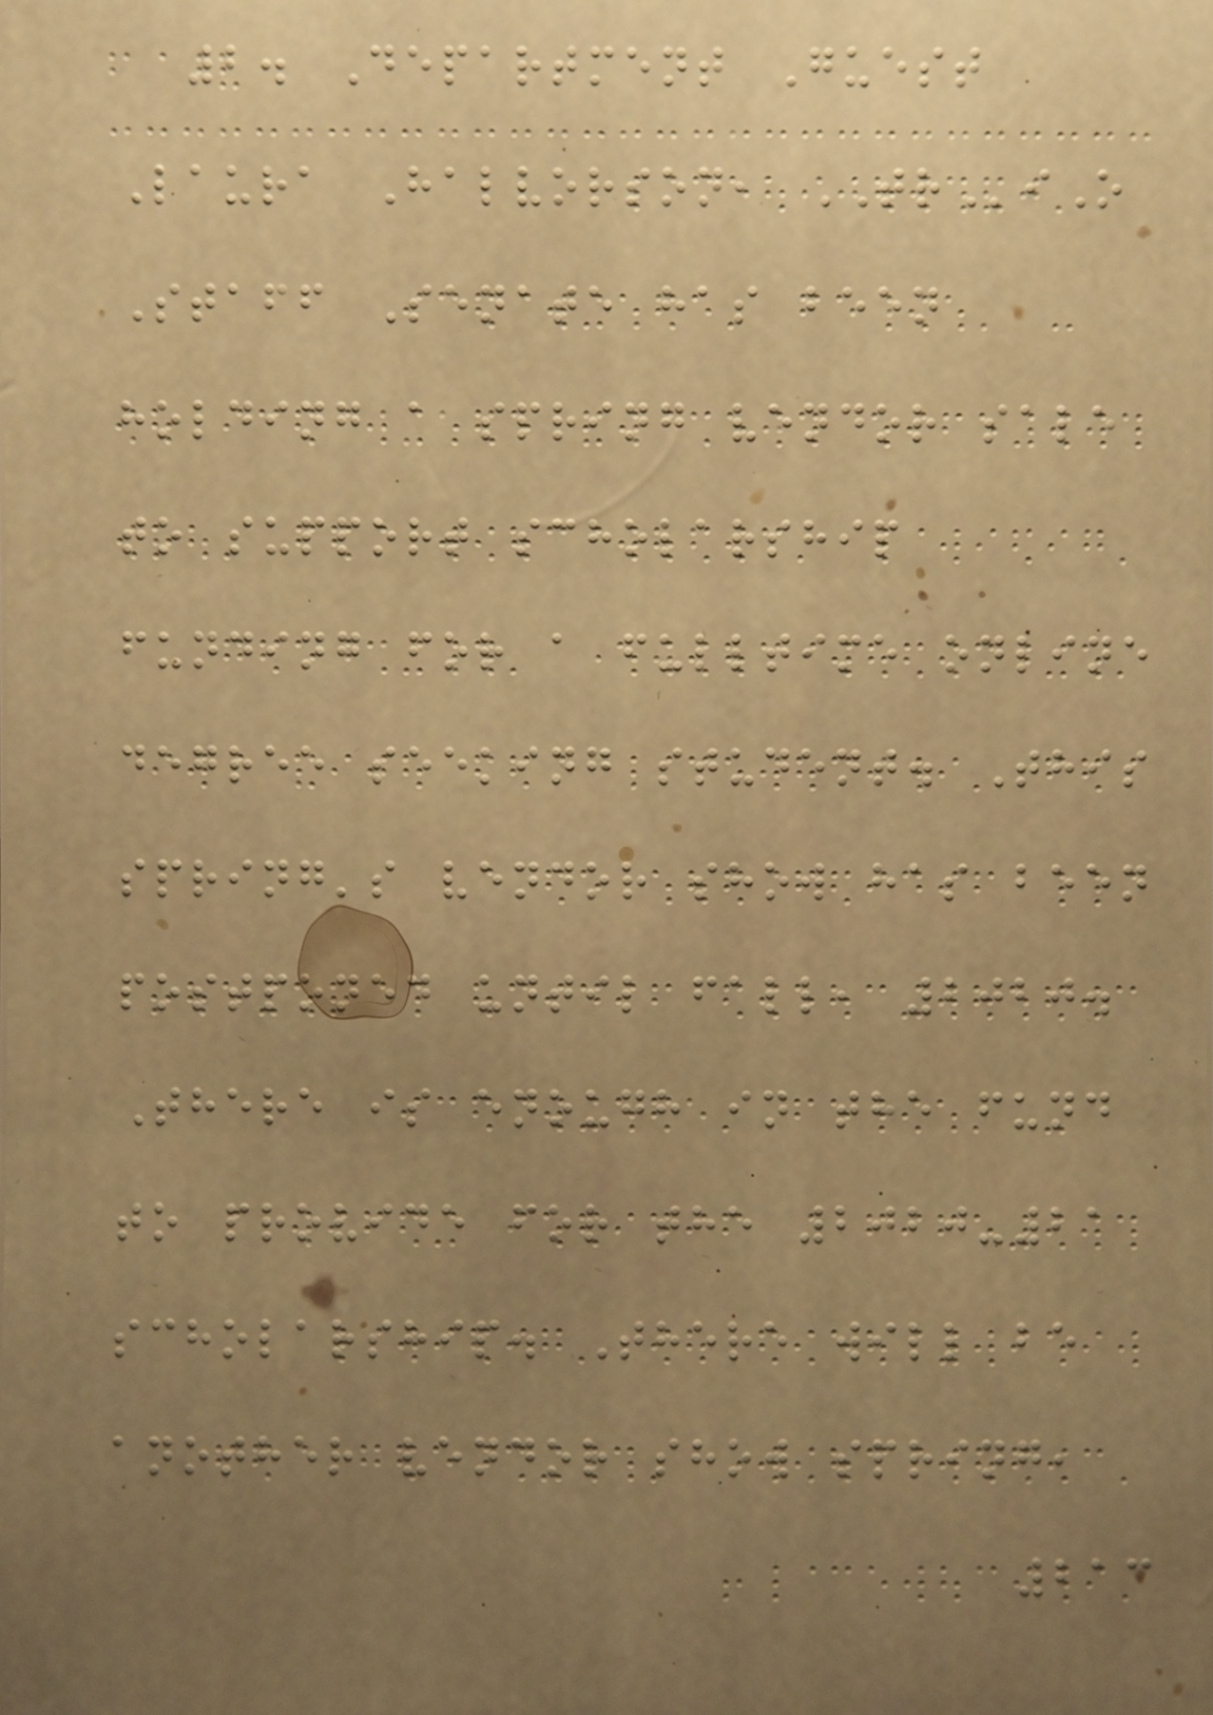2. Department Guest
Laura Halvorson, TRiO
Staff Senate has been
holding a spring vendor sale
to support scholarship
funding for a fulltime online
degree seeking student. This
spring's vendor show has been
postponed until fall, 2020.
There is enough in the fund
to provide for the 2020-21
scholarship. There will be
another vendor show spring,
213
